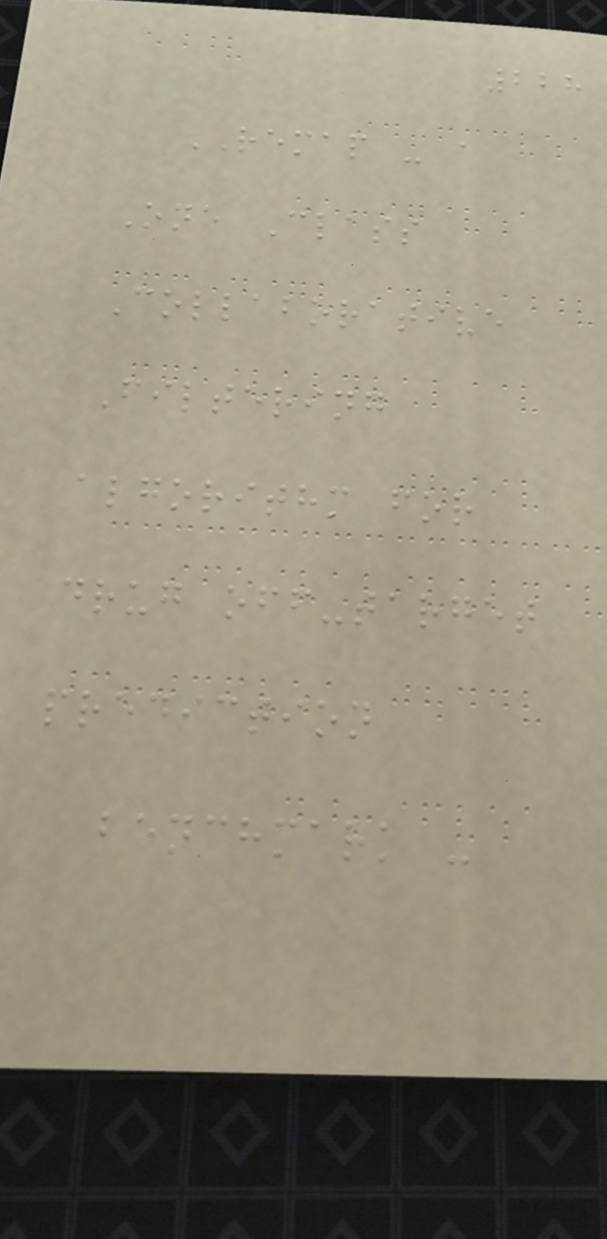228
REMAP - a
One Class
Collaborative
Filtering
algorithm for
drug off-target
prediction
benchmark -
